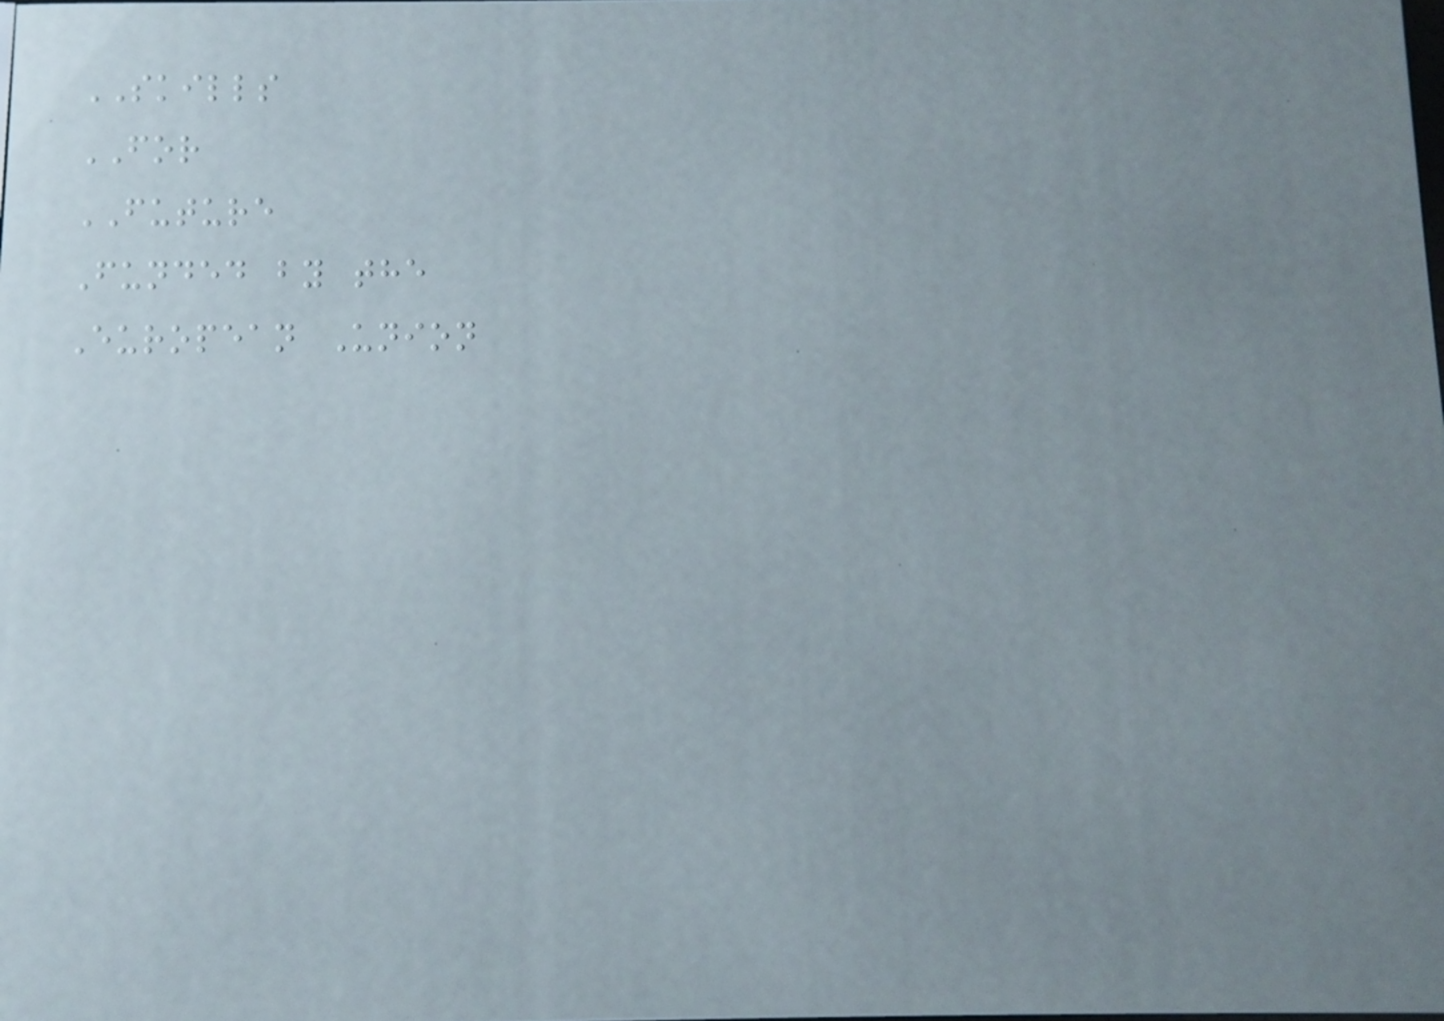SKILLS
FOR
FUTURE
Funded by the
European Union
